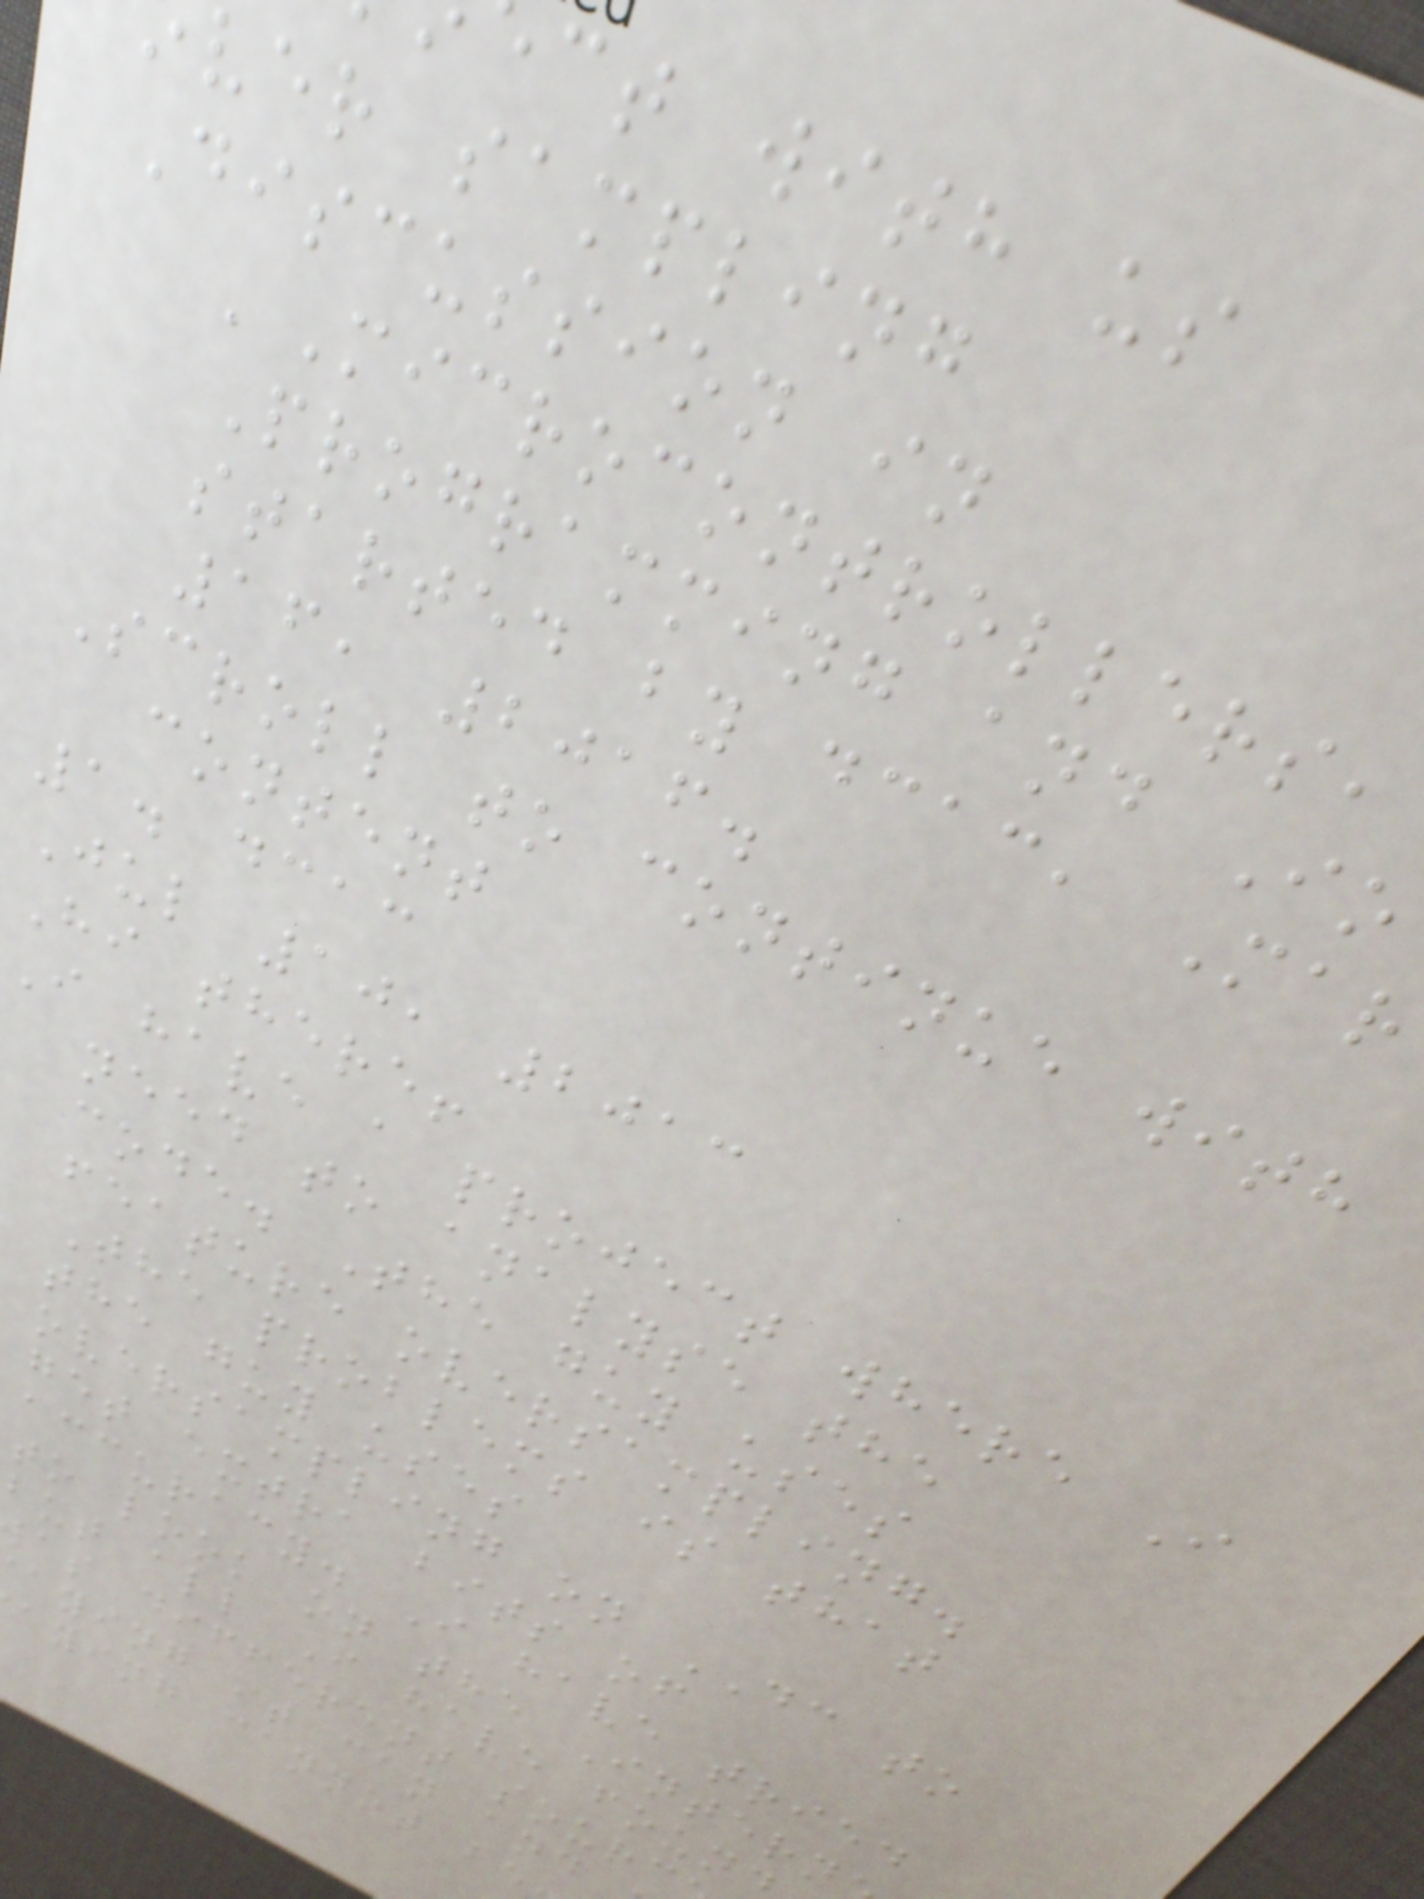ct with us
ver sampling
Discussion in
'Microcontrollers,
Programming and Io
started by dcac, Mar
16, 2016.
Scroll to continue with
content
1. dcac
Jul 10, 2013
Hi there!
I have a project where I
need to analyse the
code. The guy uses
feature oversampling.
The problems is that
the guy uses
oversampling on DC to
get extra bits of
accuracy. I have tried
to look on the Intern
but all I have foun
as different sourc
aying it can and
aying cannot be
